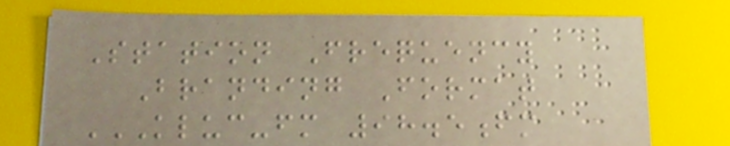Station Frequency
Branding Format
KLUC-FM 98.5FM
